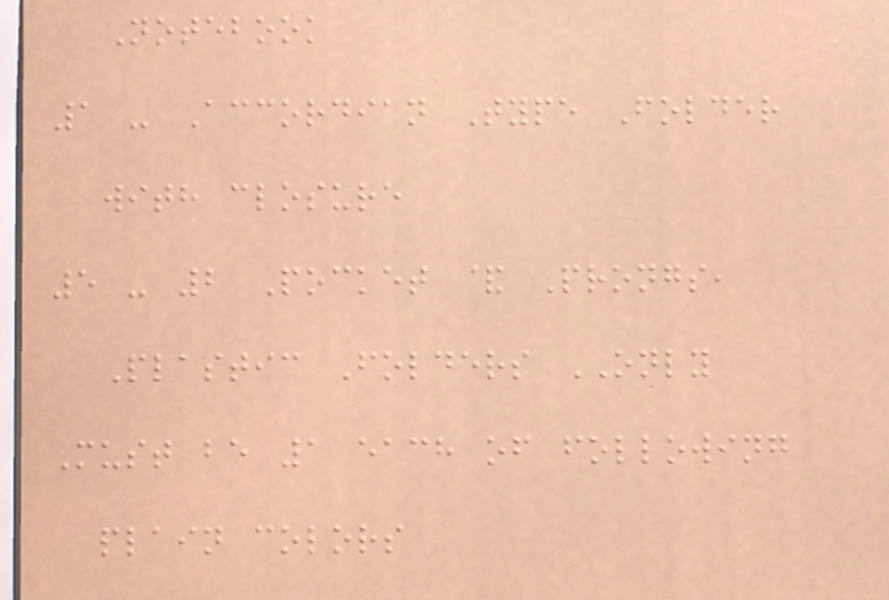Notebook
1 - Accordian Type Folder
with closure
5 - 2 Pocket & Prongs,
Plastic Folders ONLY
Must be 1 each of following
plain colors
